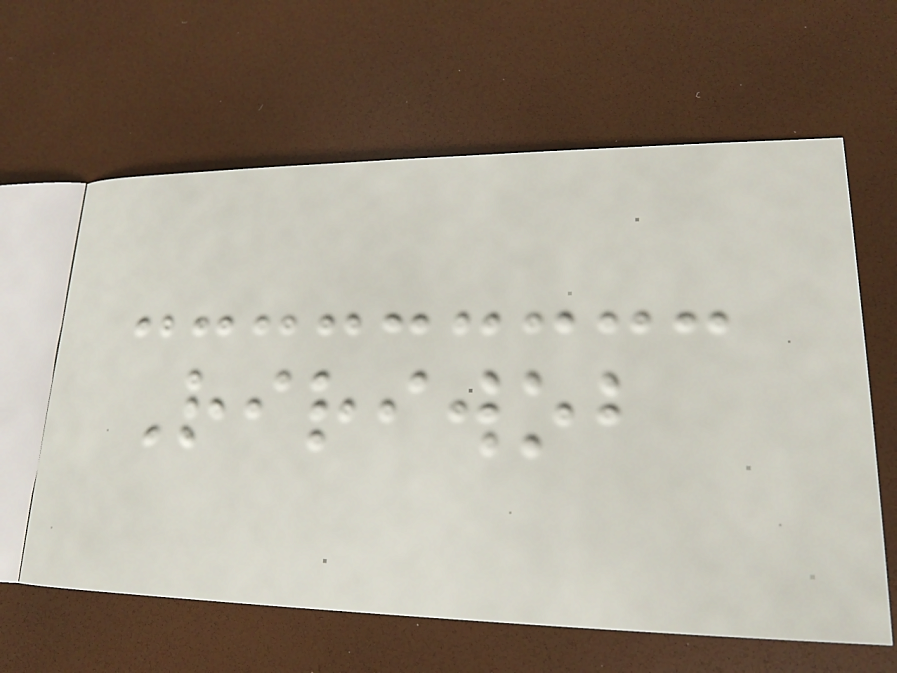Ririwob
